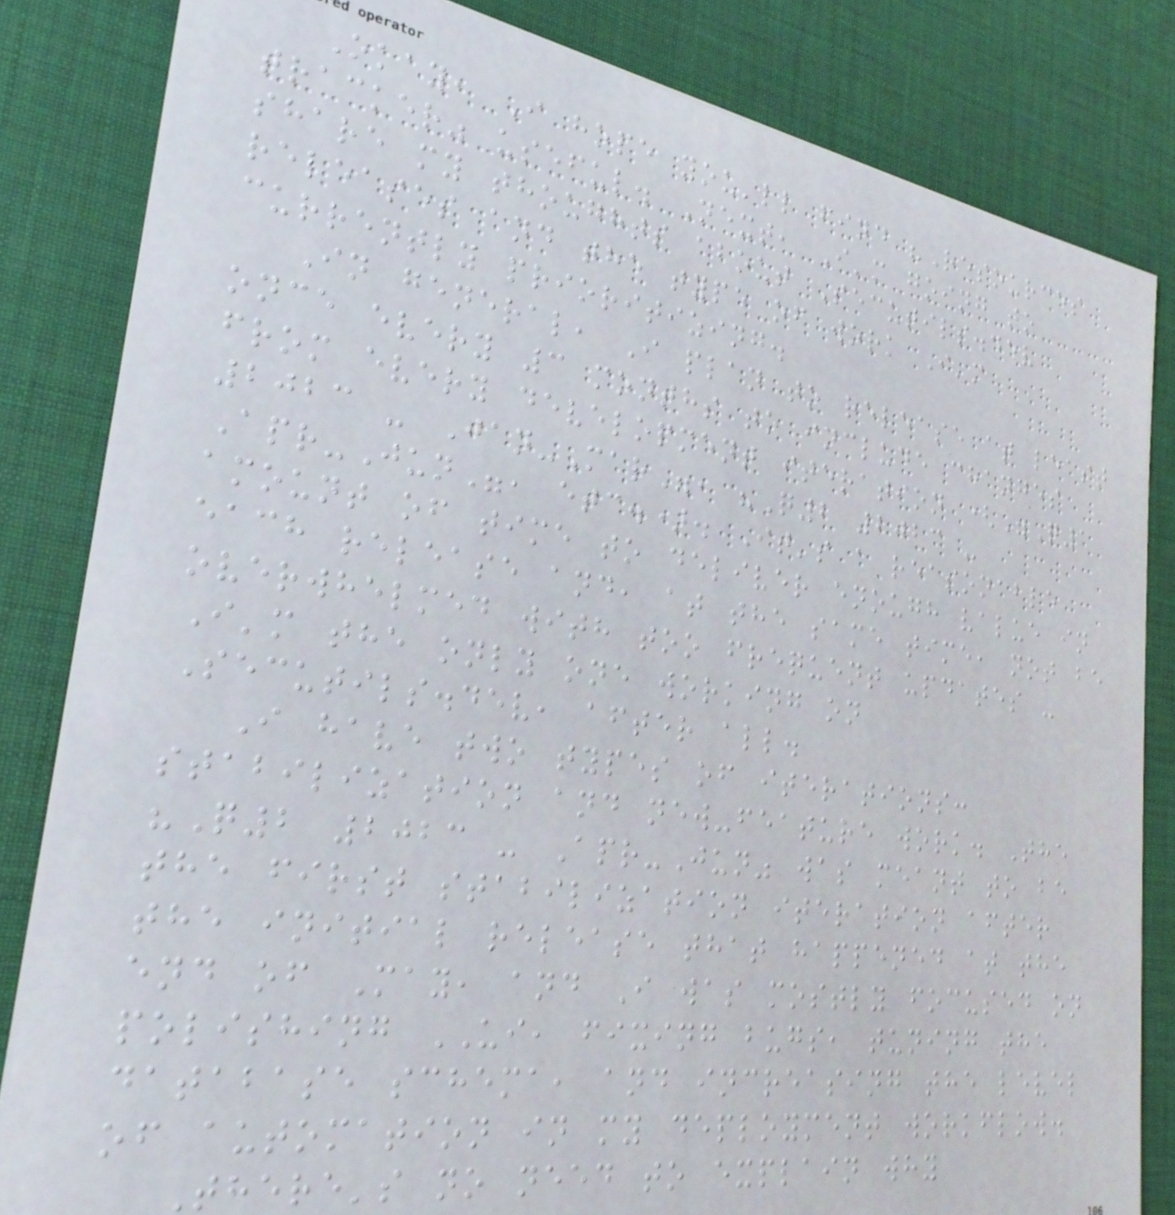Okay, I hope you'll find "Resources
tracker" useful. Next, I'm going to
share my thoughts about Secutils.dev
releases and the type of work I'm
currently prioritizing.
In general, I plan to release at least
once every 3 months to include changes
from every development iteration ("Q1
2023 - Jan-Mar", "Q2 2023 -
Apr-Jun", etc.). It's a reasonable
amount of time to deliver enough value in
each release and, at the same time, not be
overwhelmed with too frequent updates -
I'm the only one working on
Secutils.dev, after all.
I have two types of iterations:
stabilization and new-feature work. The
"Q2 2023 - Apr-Jun" was meant to be
the first stabilization iteration after
the initial release that happened at the
end of May, and I was mostly focused on
polishing UI, fixing bugs, tuning the
database schema, and increasing the level
of automation in my deployment workflow.
There's no need to explain why
